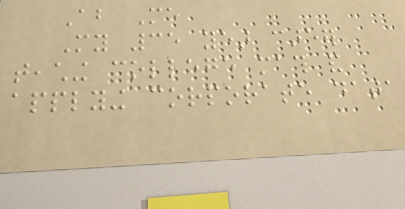About Me
My 35 year career
teaching college math and
applying corporate data
